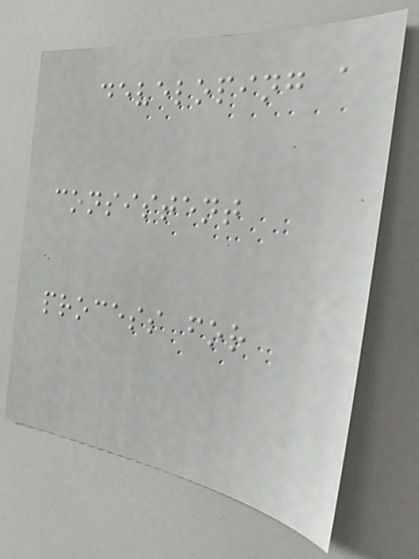developing a
consistent
process for
